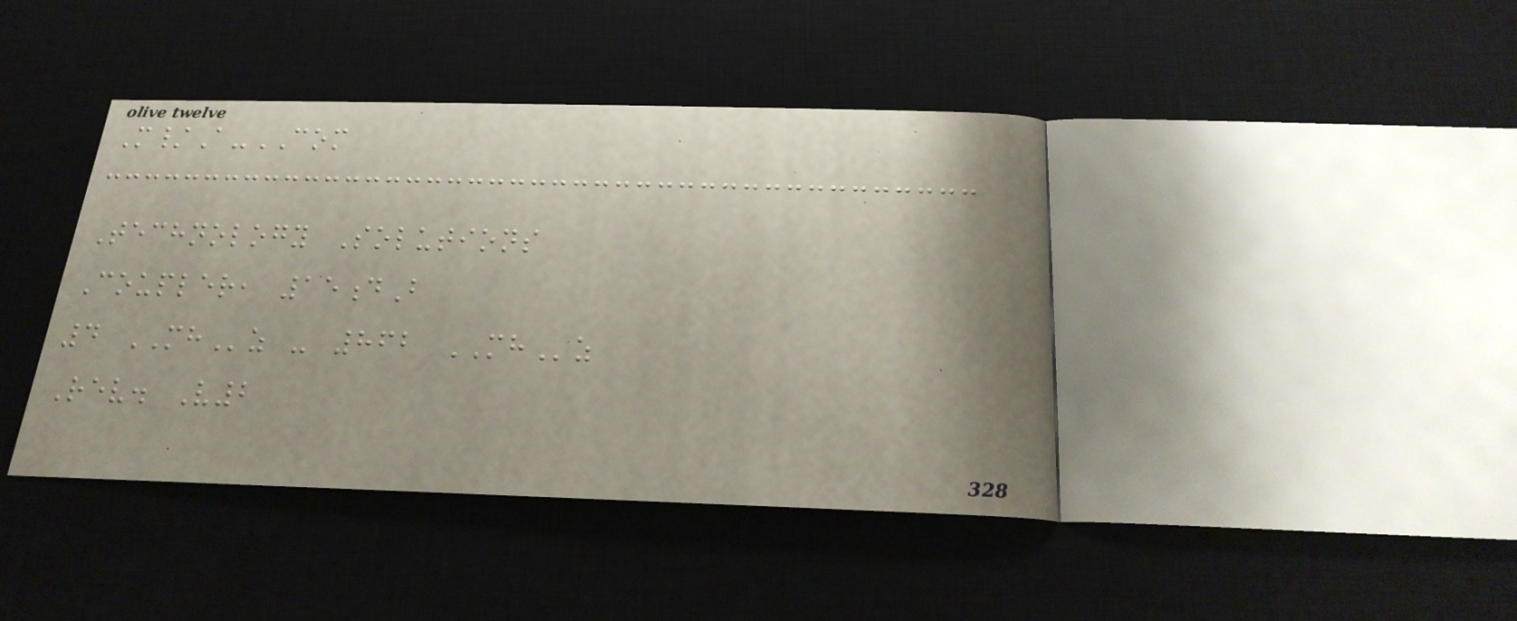M/A-COM
Technology Solutions
Coupler, 15dB
4 MHz - 862 MHz
Rev. V2
